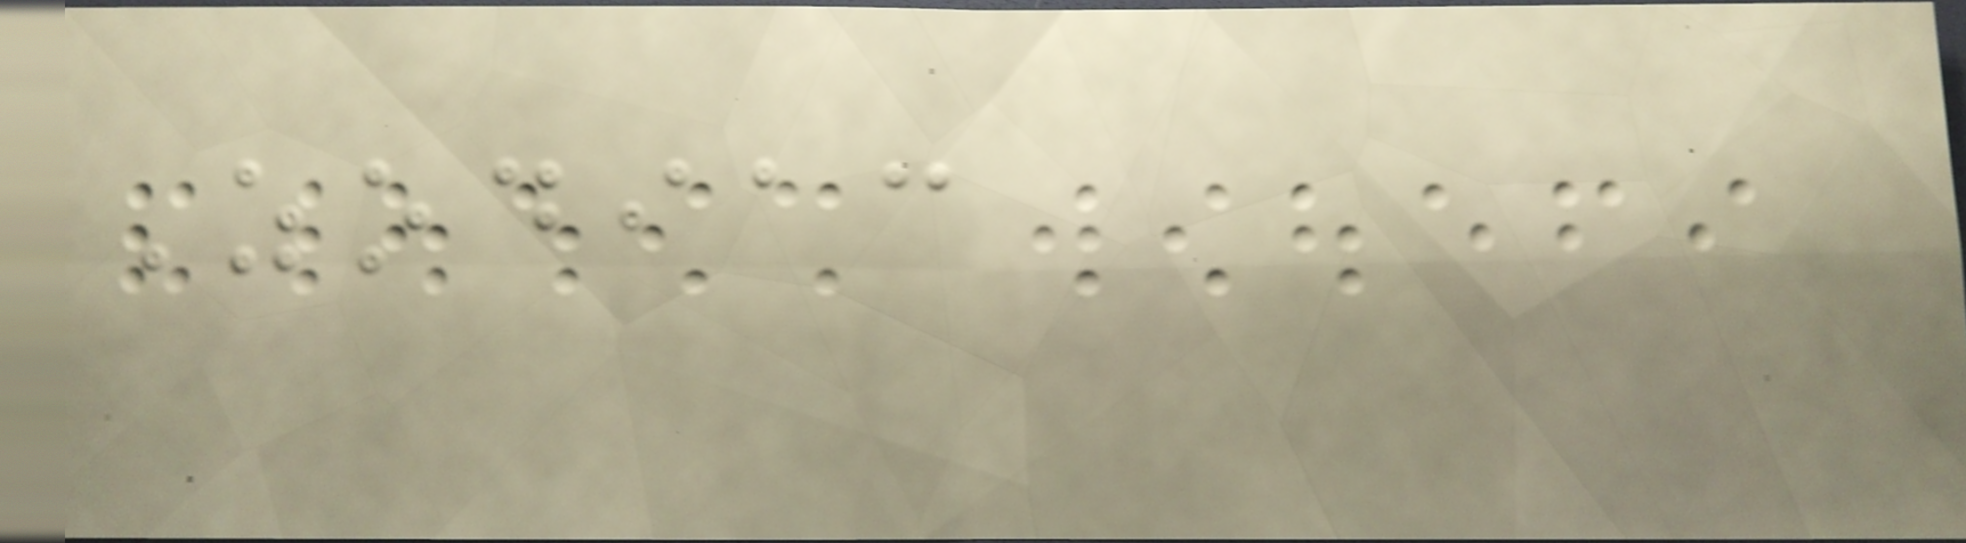Zodiac
